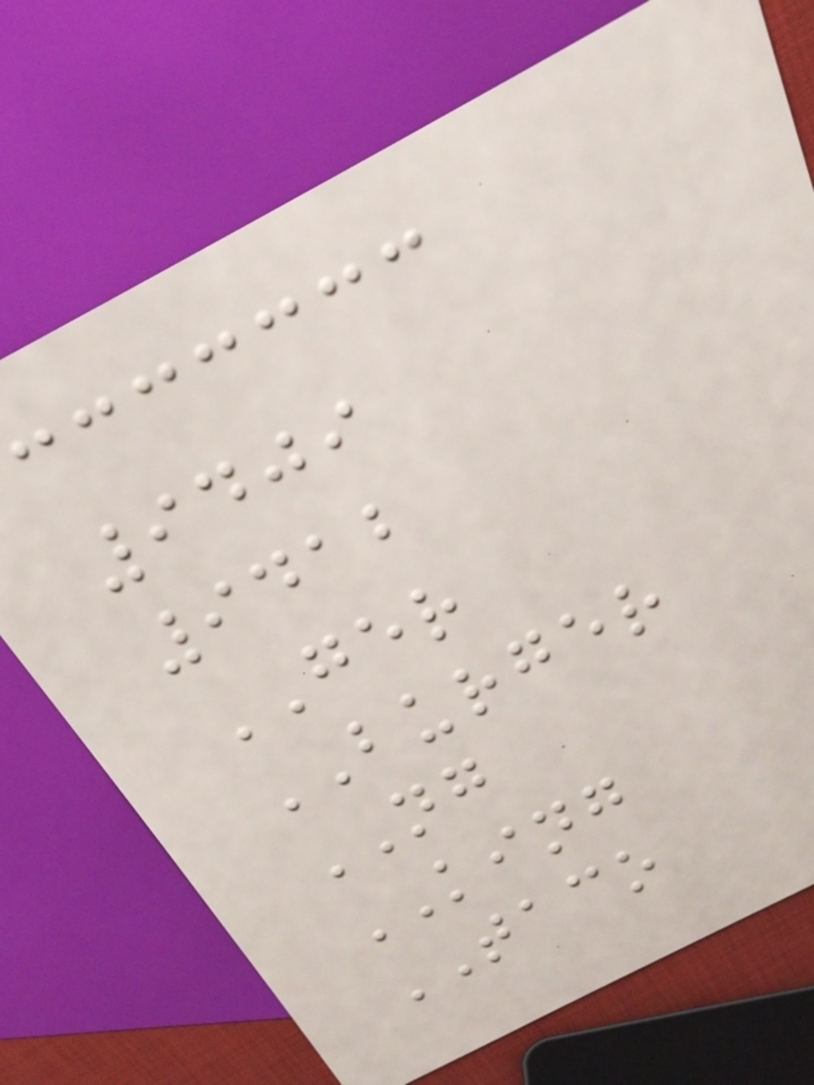9409
9412
GER
BURGER
NG
KING
TACO
